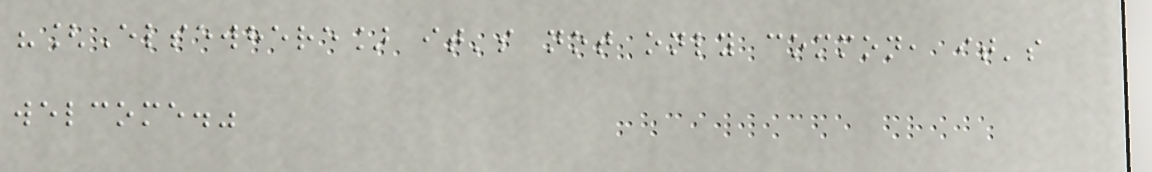"[Elsewhere] it's not only common, it's
welcome."
